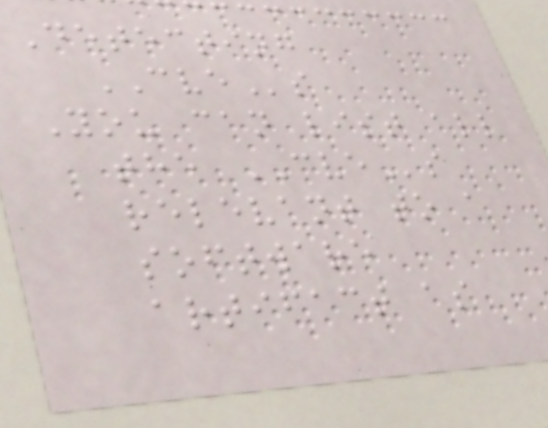Detecting
CVEs
You can list all
the CVEs
relevant to a
software
artifact as
